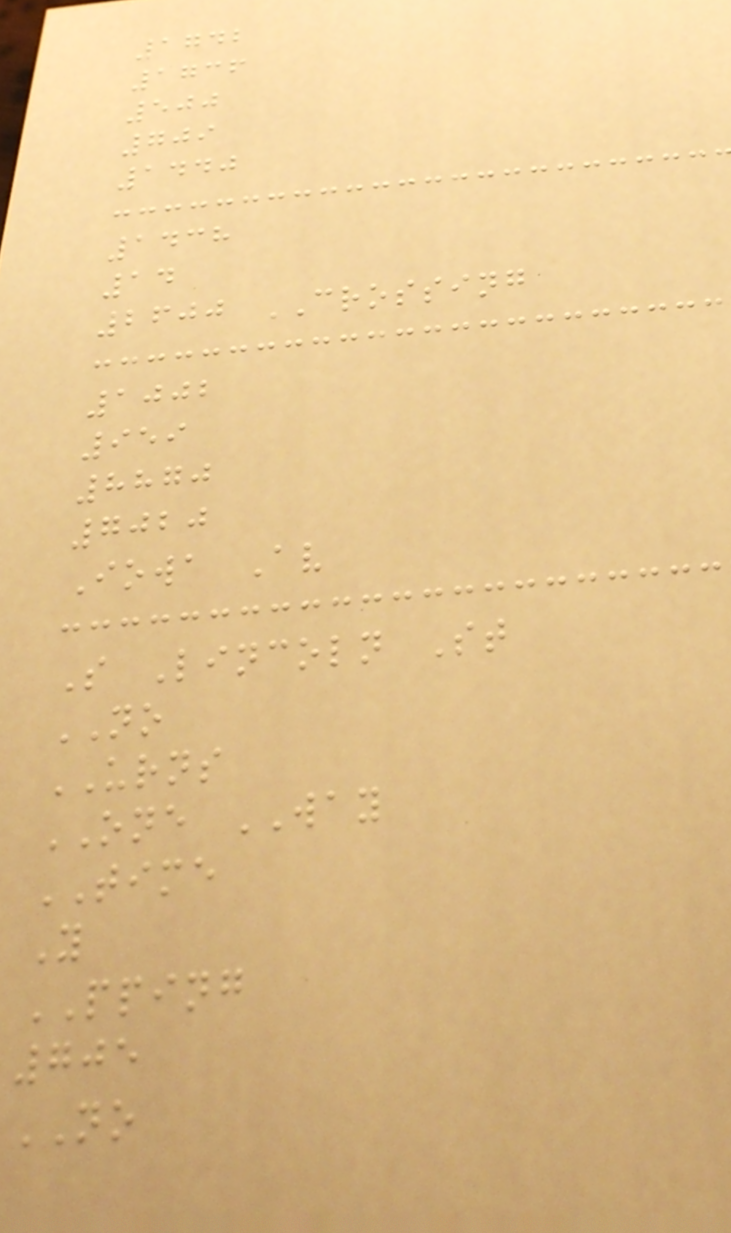1742
1736
500
709
1440
1438
14
2600 CROSSING
1002
959
8870
7020
Iowa Av
S Lincoln St
NO
URNS
ONE WAY
TIME
Y
PPING
705
NO
